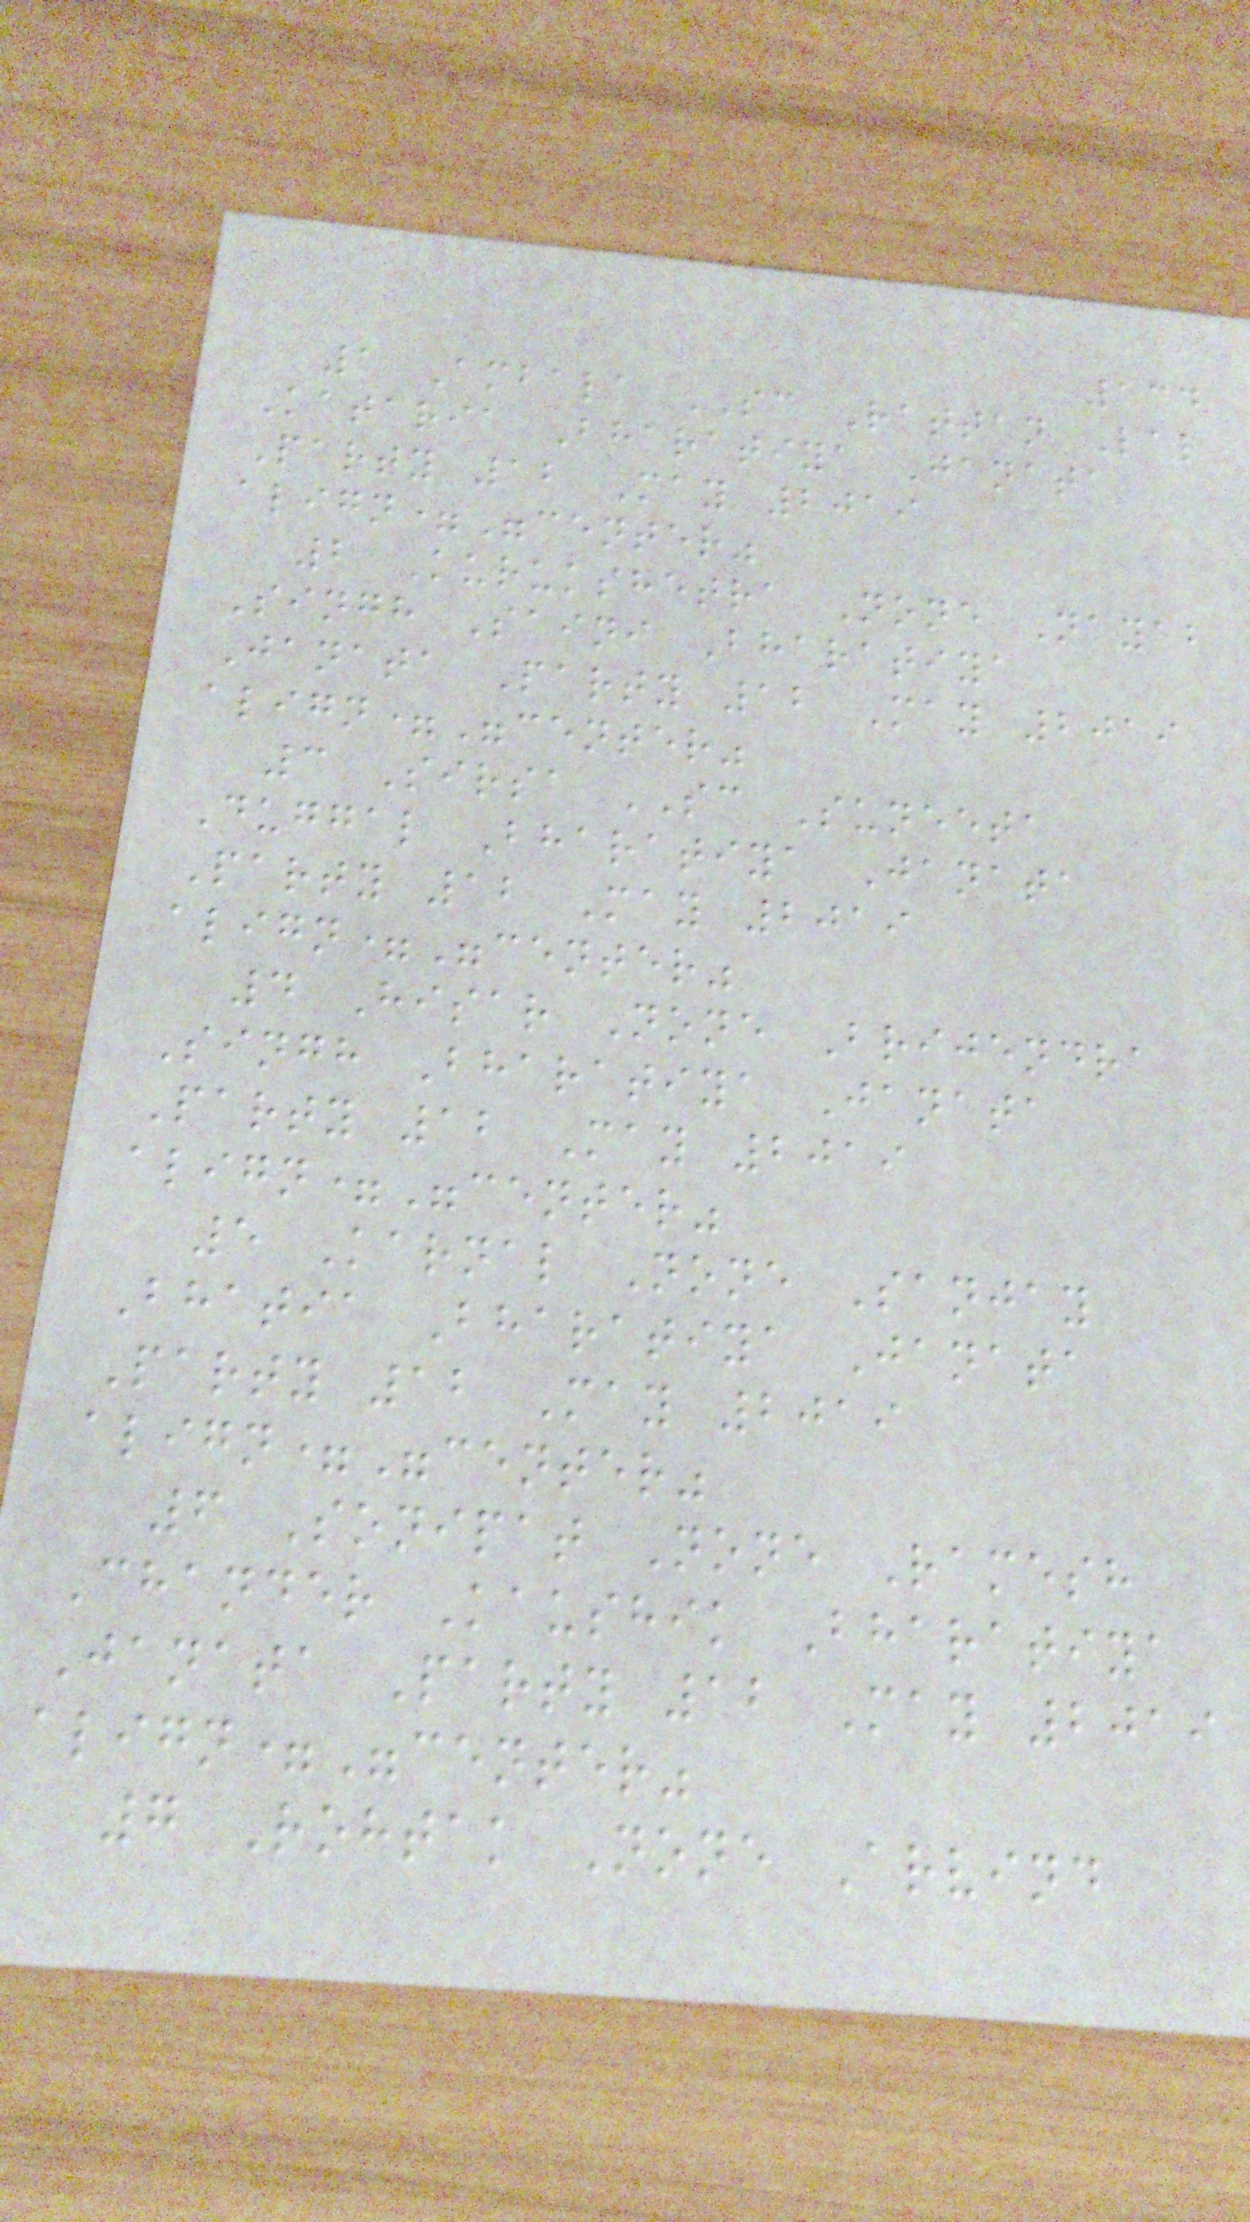134
1 Ambala SC Rattan Lal
Kataria Bharatiya Janata
Party 12 May 2019
align="center"
2 Kurukshetra None Nayab
Singh Saini Bharatiya
Janata Party 12 May 2019
align="center"
3 Sirsa SC Suneeta
Duggal Bharatiya Janata
Party 12 May 2019
align="center"
4 Hisar None Brijendra
Singh Bharatiya Janata
Party 12 May 2019
align="center"
5 Karnal None Sanjay
Bhatia Bharatiya Janata
Party 12 May 2019
align="center"
6 Sonipat None Ramesh
Chander Kaushik Bharatiya
Janata Party 12 May 2019
align="center"
7 Rohtak None Arvind
